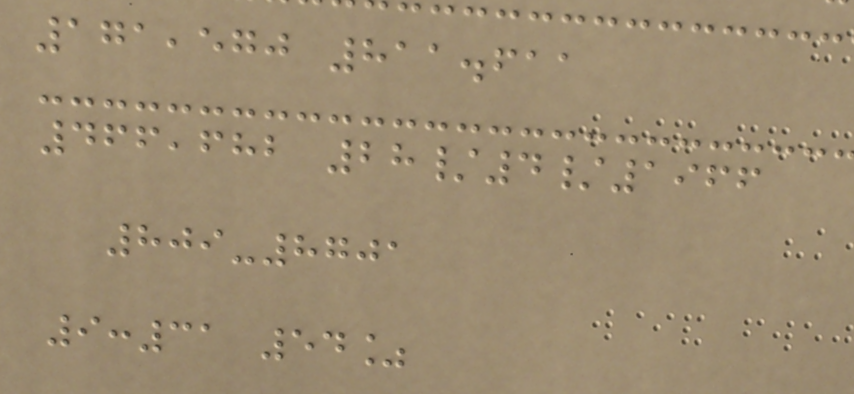171,570 811.611
466,682 28/4/1966
809-8701
9:31 54%
